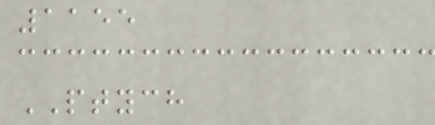1155
PTYCH
